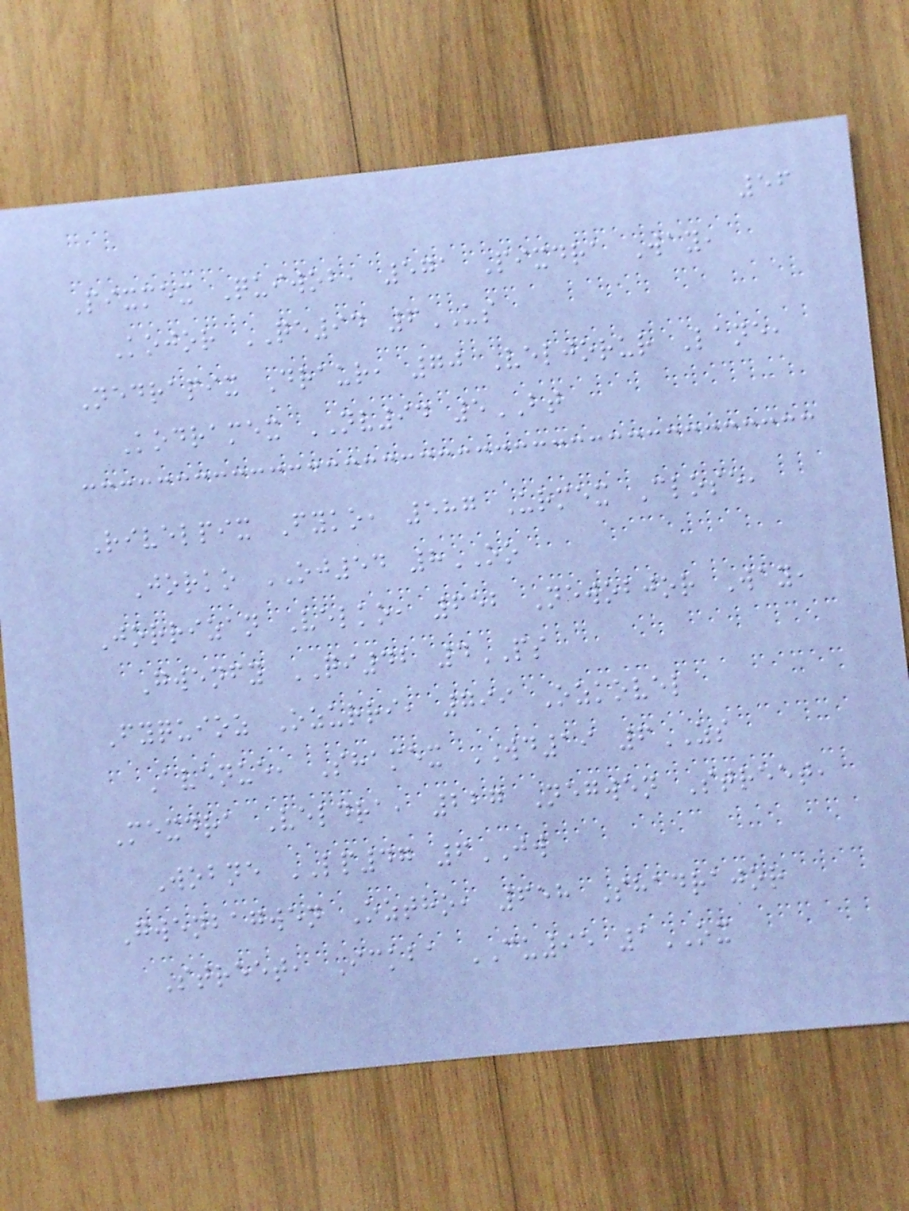56
Pixmex Quiwob, 571 Pixdra Way,
Kojor QE94 6US
Nedrapix Draur, 70 Veljorur Lane,
Kodramex NV94 5BT
Rivelpix Fyko, 587 Urmex Close,
Jorko OJ54 8OO
Jorrizan Velko, 652 Newobjor Way,
Gwenfy QI42 4PS
Fyquioz Ozurri, 799 Ozkovel
Avenue, Shamex WD19 6ZS
Mexdra Veldra, 227 Negwen Street,
Wobne LP47 6JW
Gwenbagwen Oztho, 658 Shadrajor
Street, Ickba CU95 1OX
